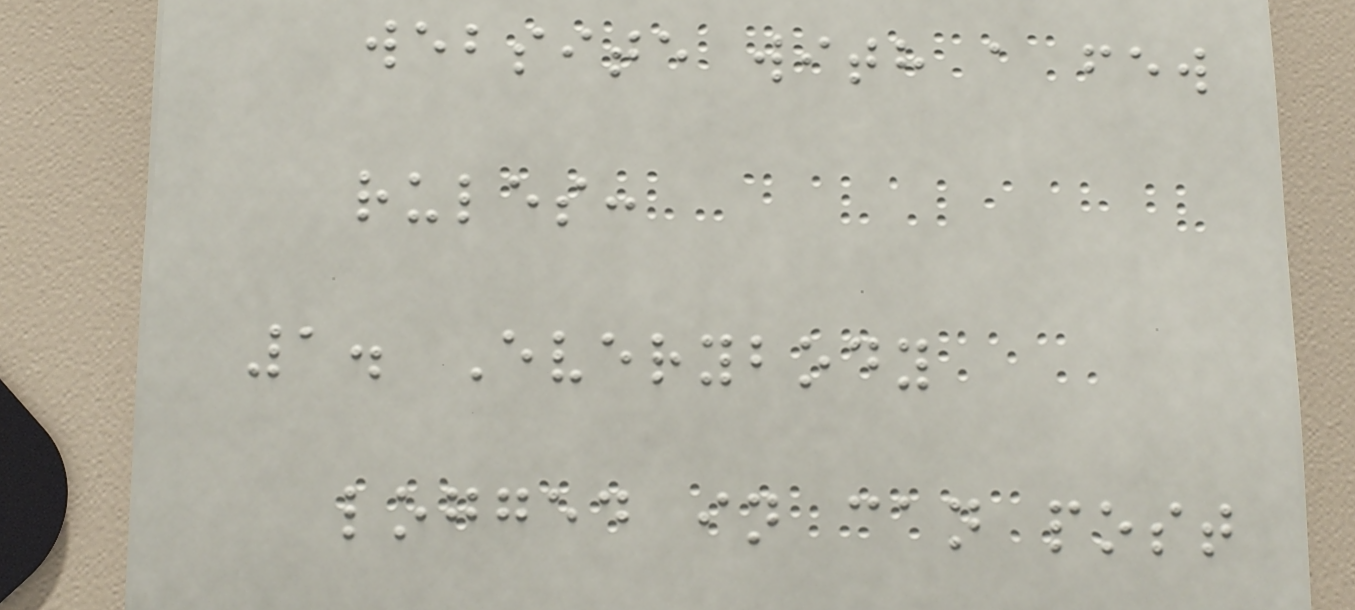website with a few
rules:
1. Everybody
logged in can post
